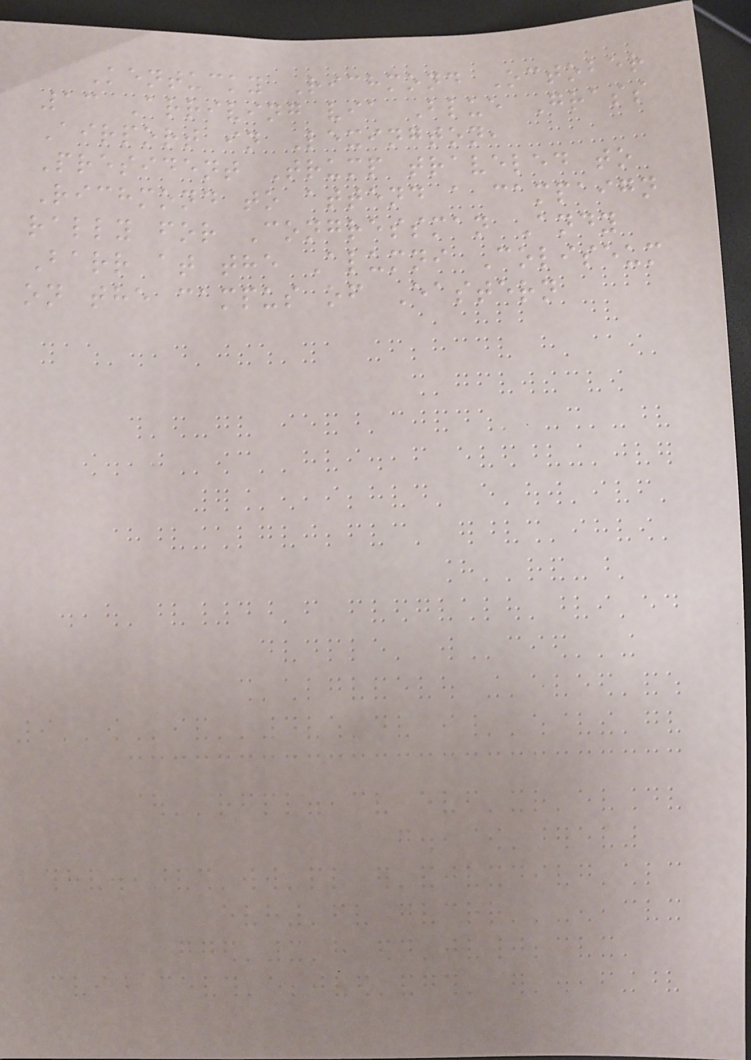Kentucky Richmond October
13 Arriving via Blue Grass
Airport in Lexington,
President Trump traveled to
Richmond to attend a campaign
rally for Congressman Andy
Barr at the Alumni Coliseum
on the campus of Eastern
